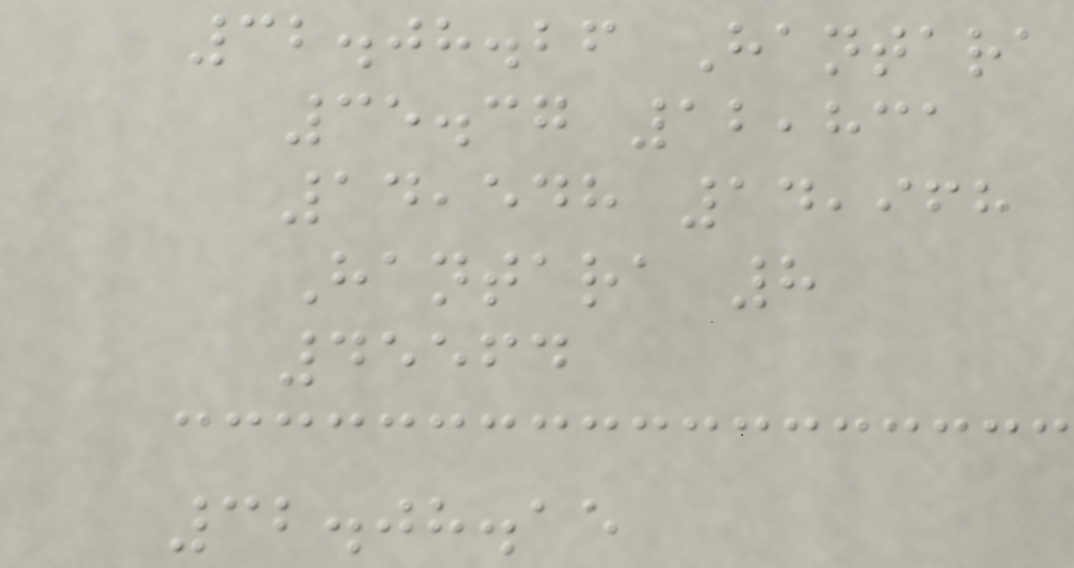32.08.26 Hantara
35.37 12,831
14,548 14,968
Hantara 8
45564
32.08.15
